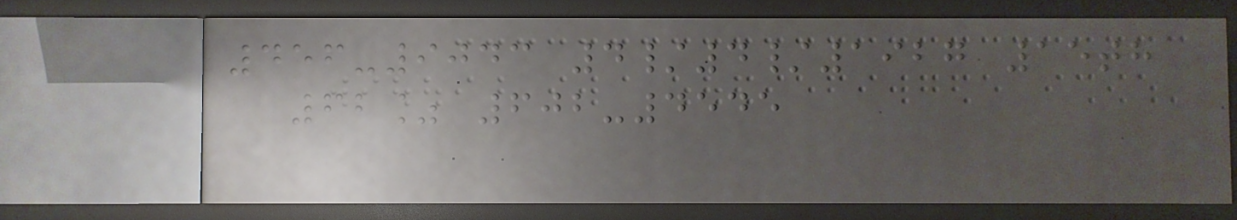456-9043 4/4/1927 15th
62% 602-4545
